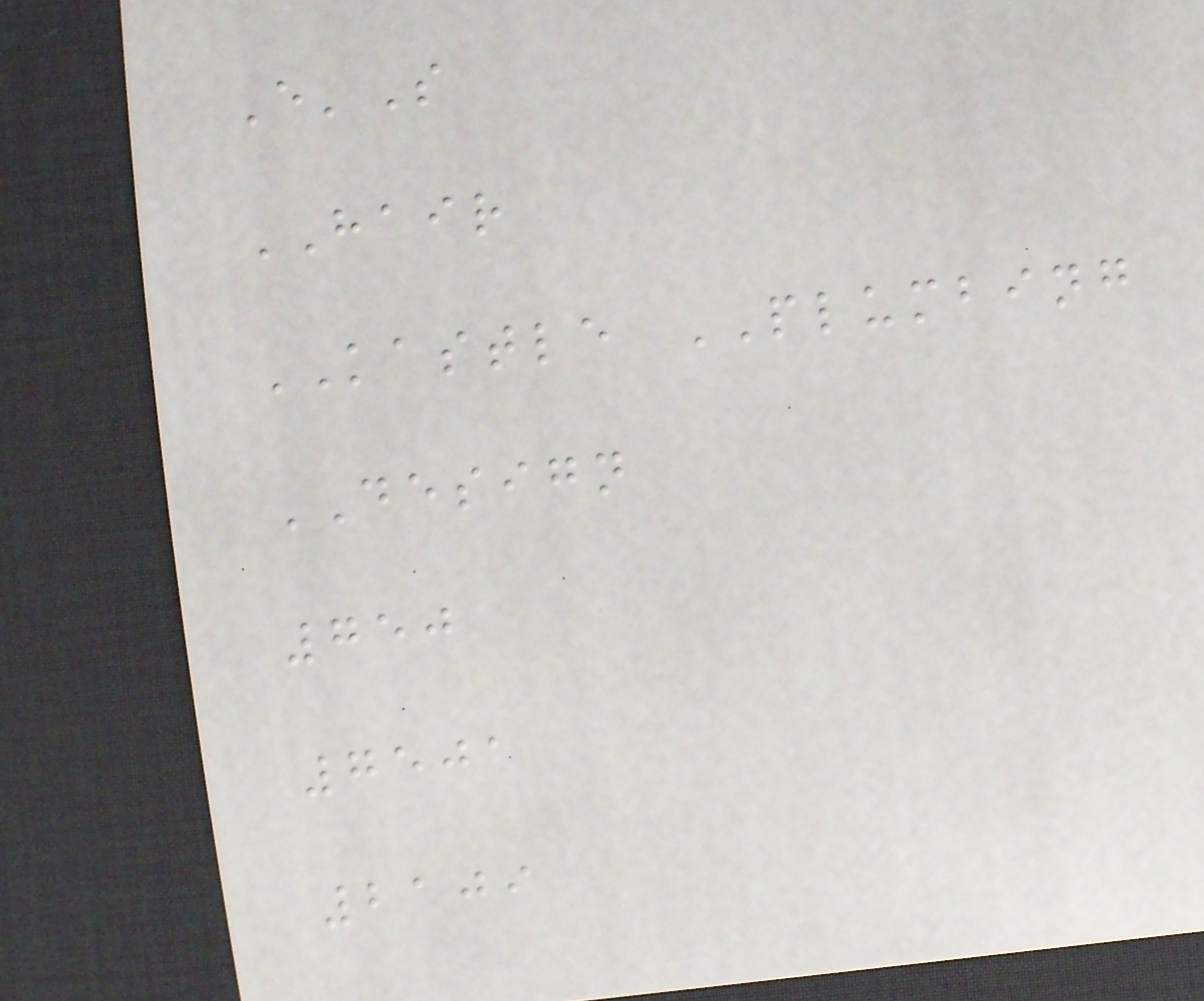E'S
HAIR
KASTLE PLUMBING
DESIGN
750
7501
2109
